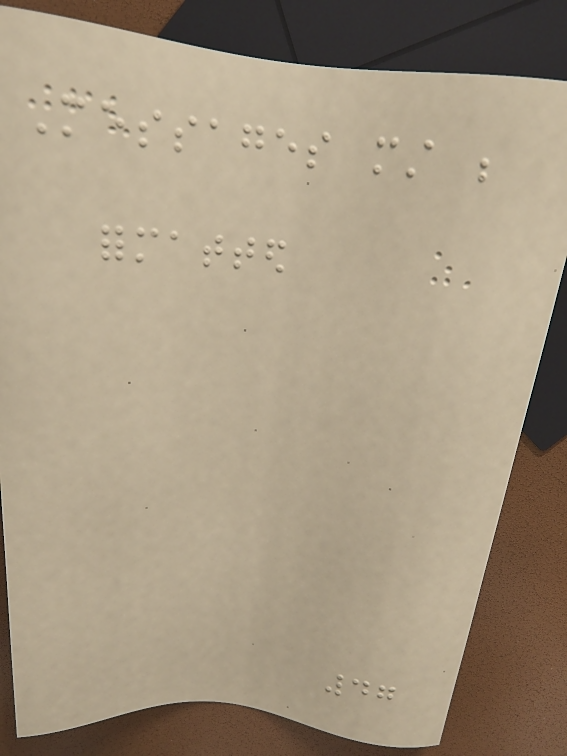Messages must be
formatted
47
